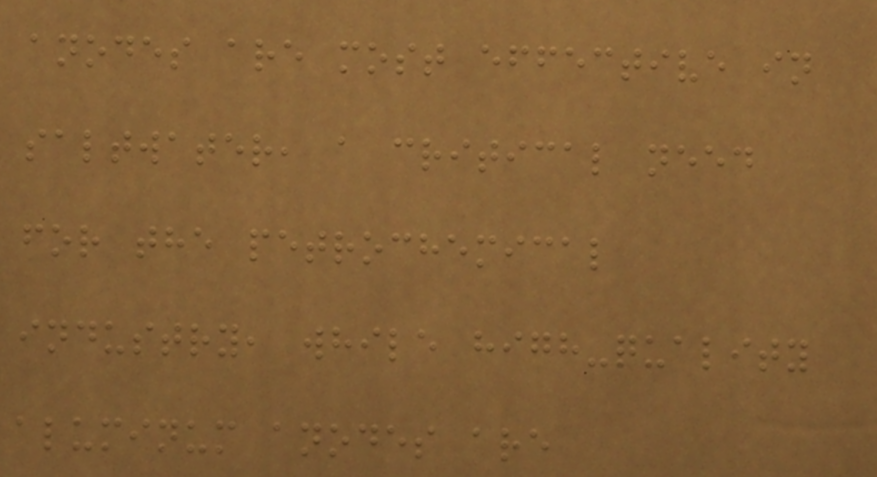anodes are most effective in
saltwater, a critical need
for the petrochemical
industry, while high-quality
aluminum anodes are
